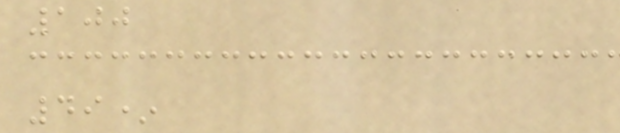100
49*
